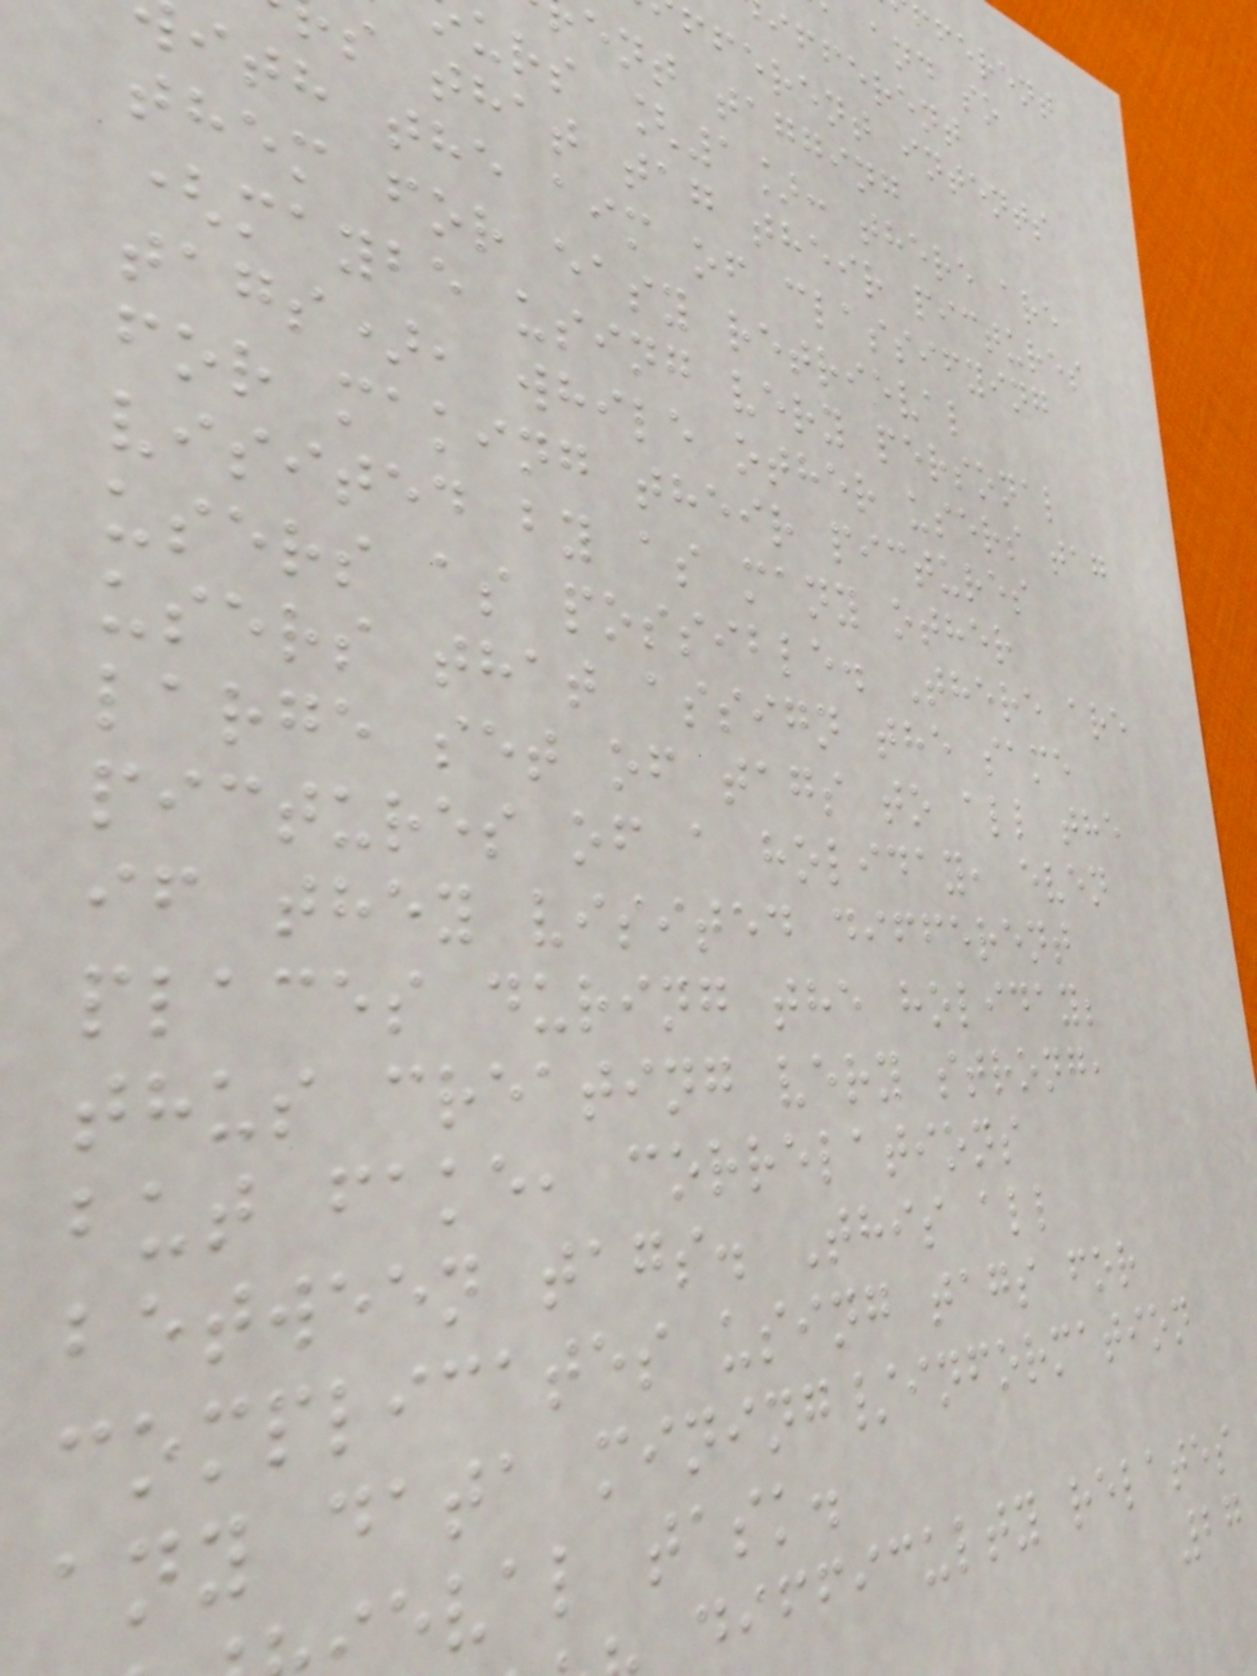fferent
ifferent
fferent intents
ent tagging
urs [1]: there are
s that tag their pictures
ith the aim of classifying
them for easy retrieval
(maybe using very personal
tags), while other users tag
for making their pictures
visited by as many other
users as possible. There are
users that assign the same
large set of tags to all the
pictures of a holiday, even
if they visited different
places during the holiday;
thus creating very strong,
but fake, correlations
between tags. This all
complicates using tags for
any data mining/information
eval task.
difficulty relates
27
